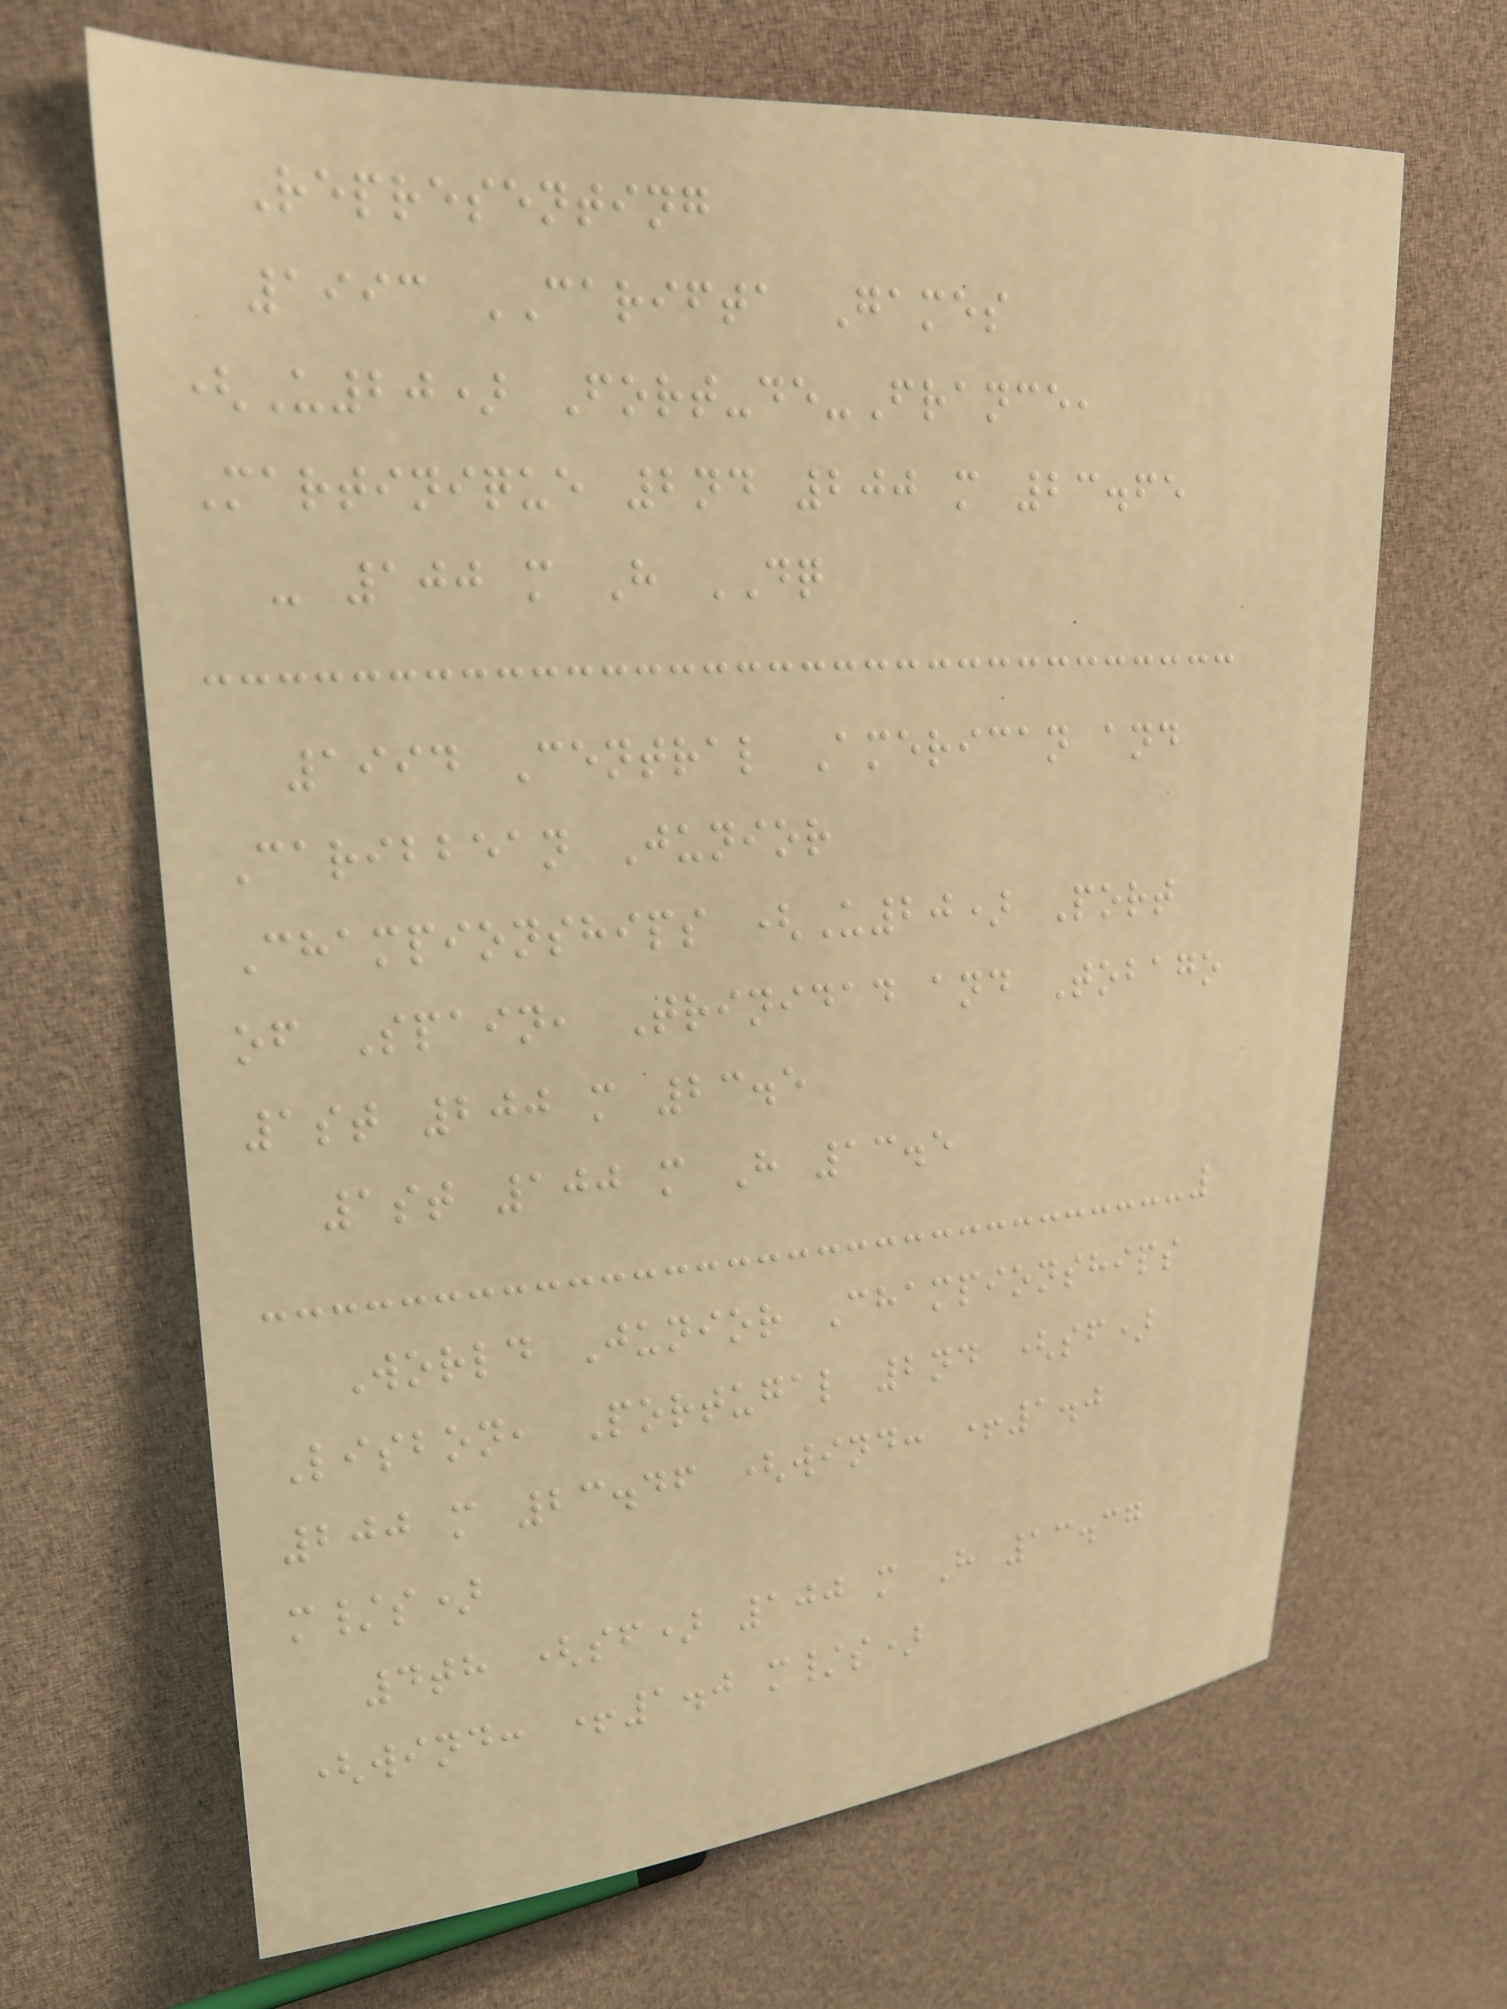Representing
1993 CARIFTA Games
(U20) Fort-de-France,
Martinique 2nd 200 m 23.65
- 100 m H DQ
1994 Central American and
Caribbean Junior
Championships (U20) Port
of Spain, Trinidad and Tobago
1st 200 m 23.5
1st 100 m H 13.5
World Junior Championships
Lisbon, Portugal 2nd (sf)
200 m 23.46 (wind: +1.0
m/s)
4th (sf) 100 m H 13.37
(wind: +1.0 m/s)
